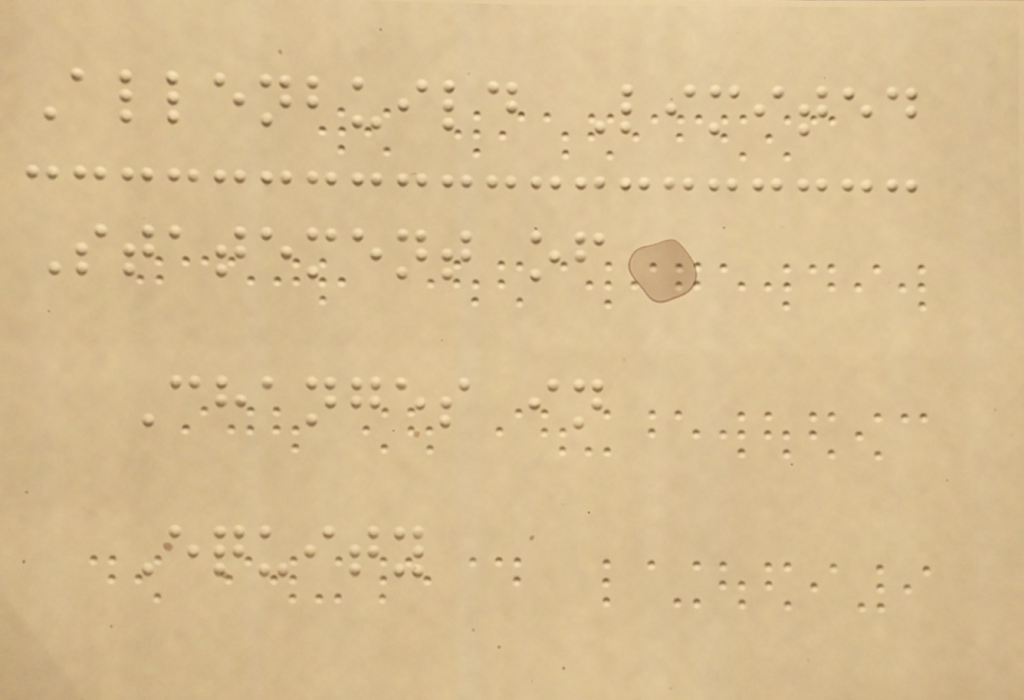Allenbuild Limited
Statement of
Changes in
Equity
